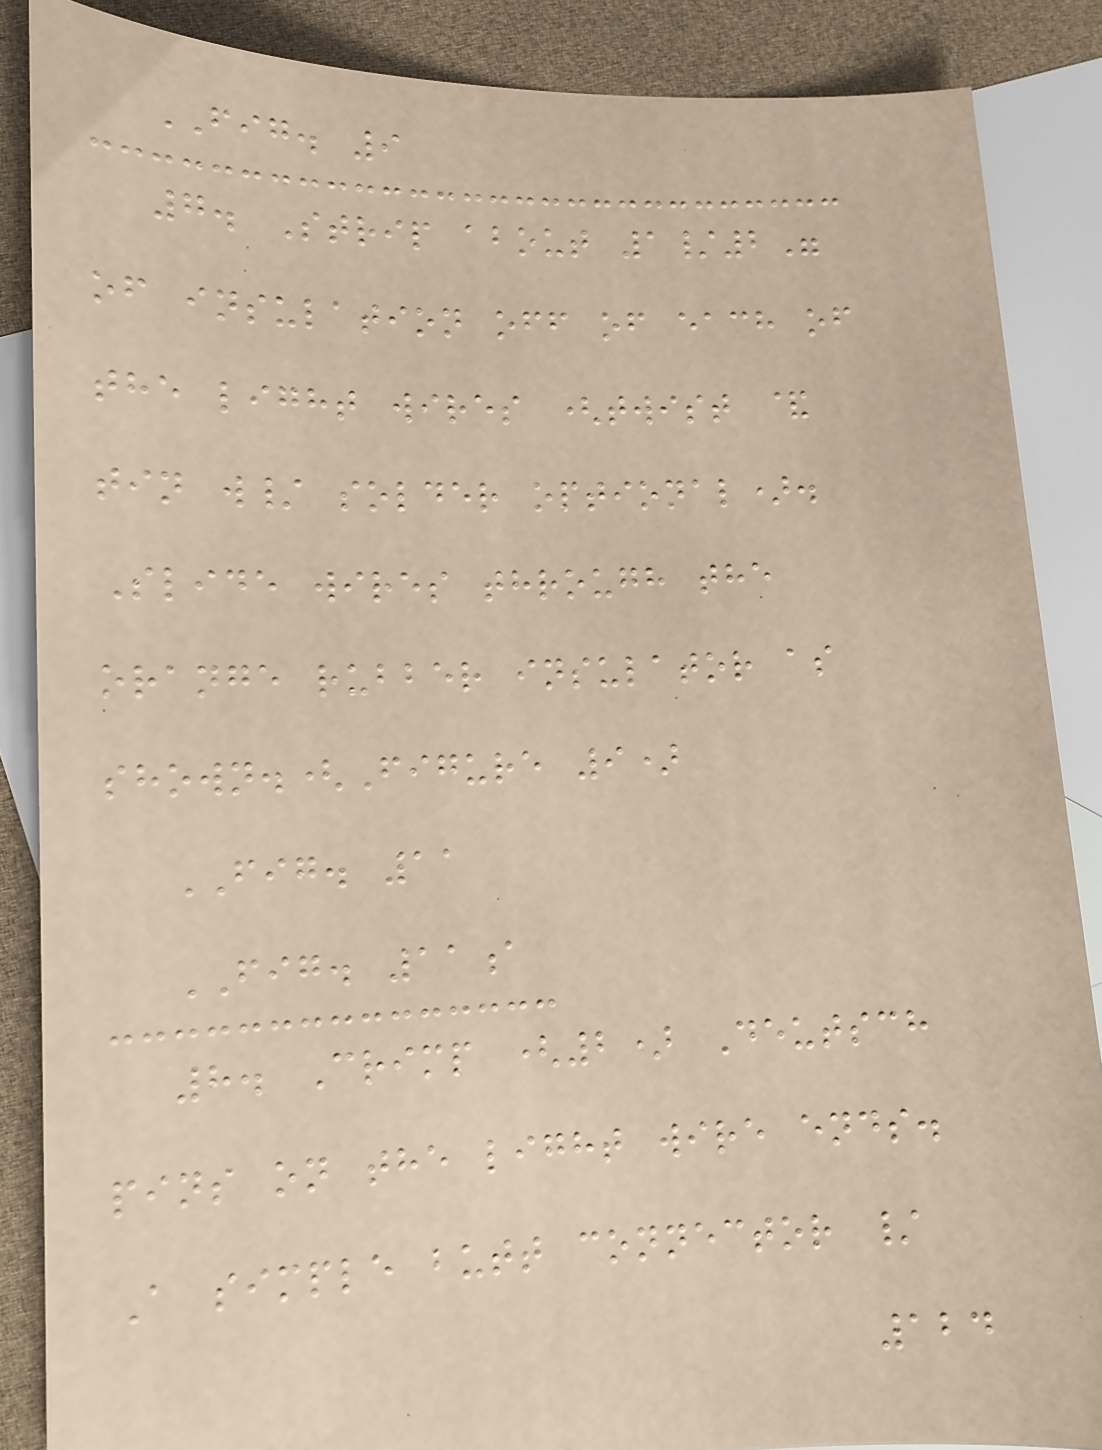FIG. 9
7. Strip about 1/2"
of insulation off of each of
the light wires (twist &
tin w/ solder optional).
Slide wires through the
orange rubber insulator as
shown.(Figure 9)
FIG. 11
FIG. 11a
8. Crimp (2) Deutsch
pins on the light wire ends.
A simple butt connector /
124
